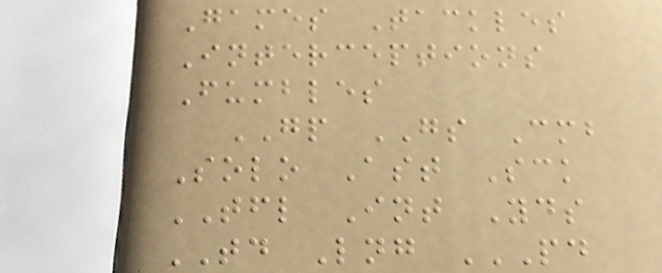Games Tackles
Interceptions
Fumbles
GP GS Cmb
Solo Ast Sck
TFL Int Yds
TD Lng PD
